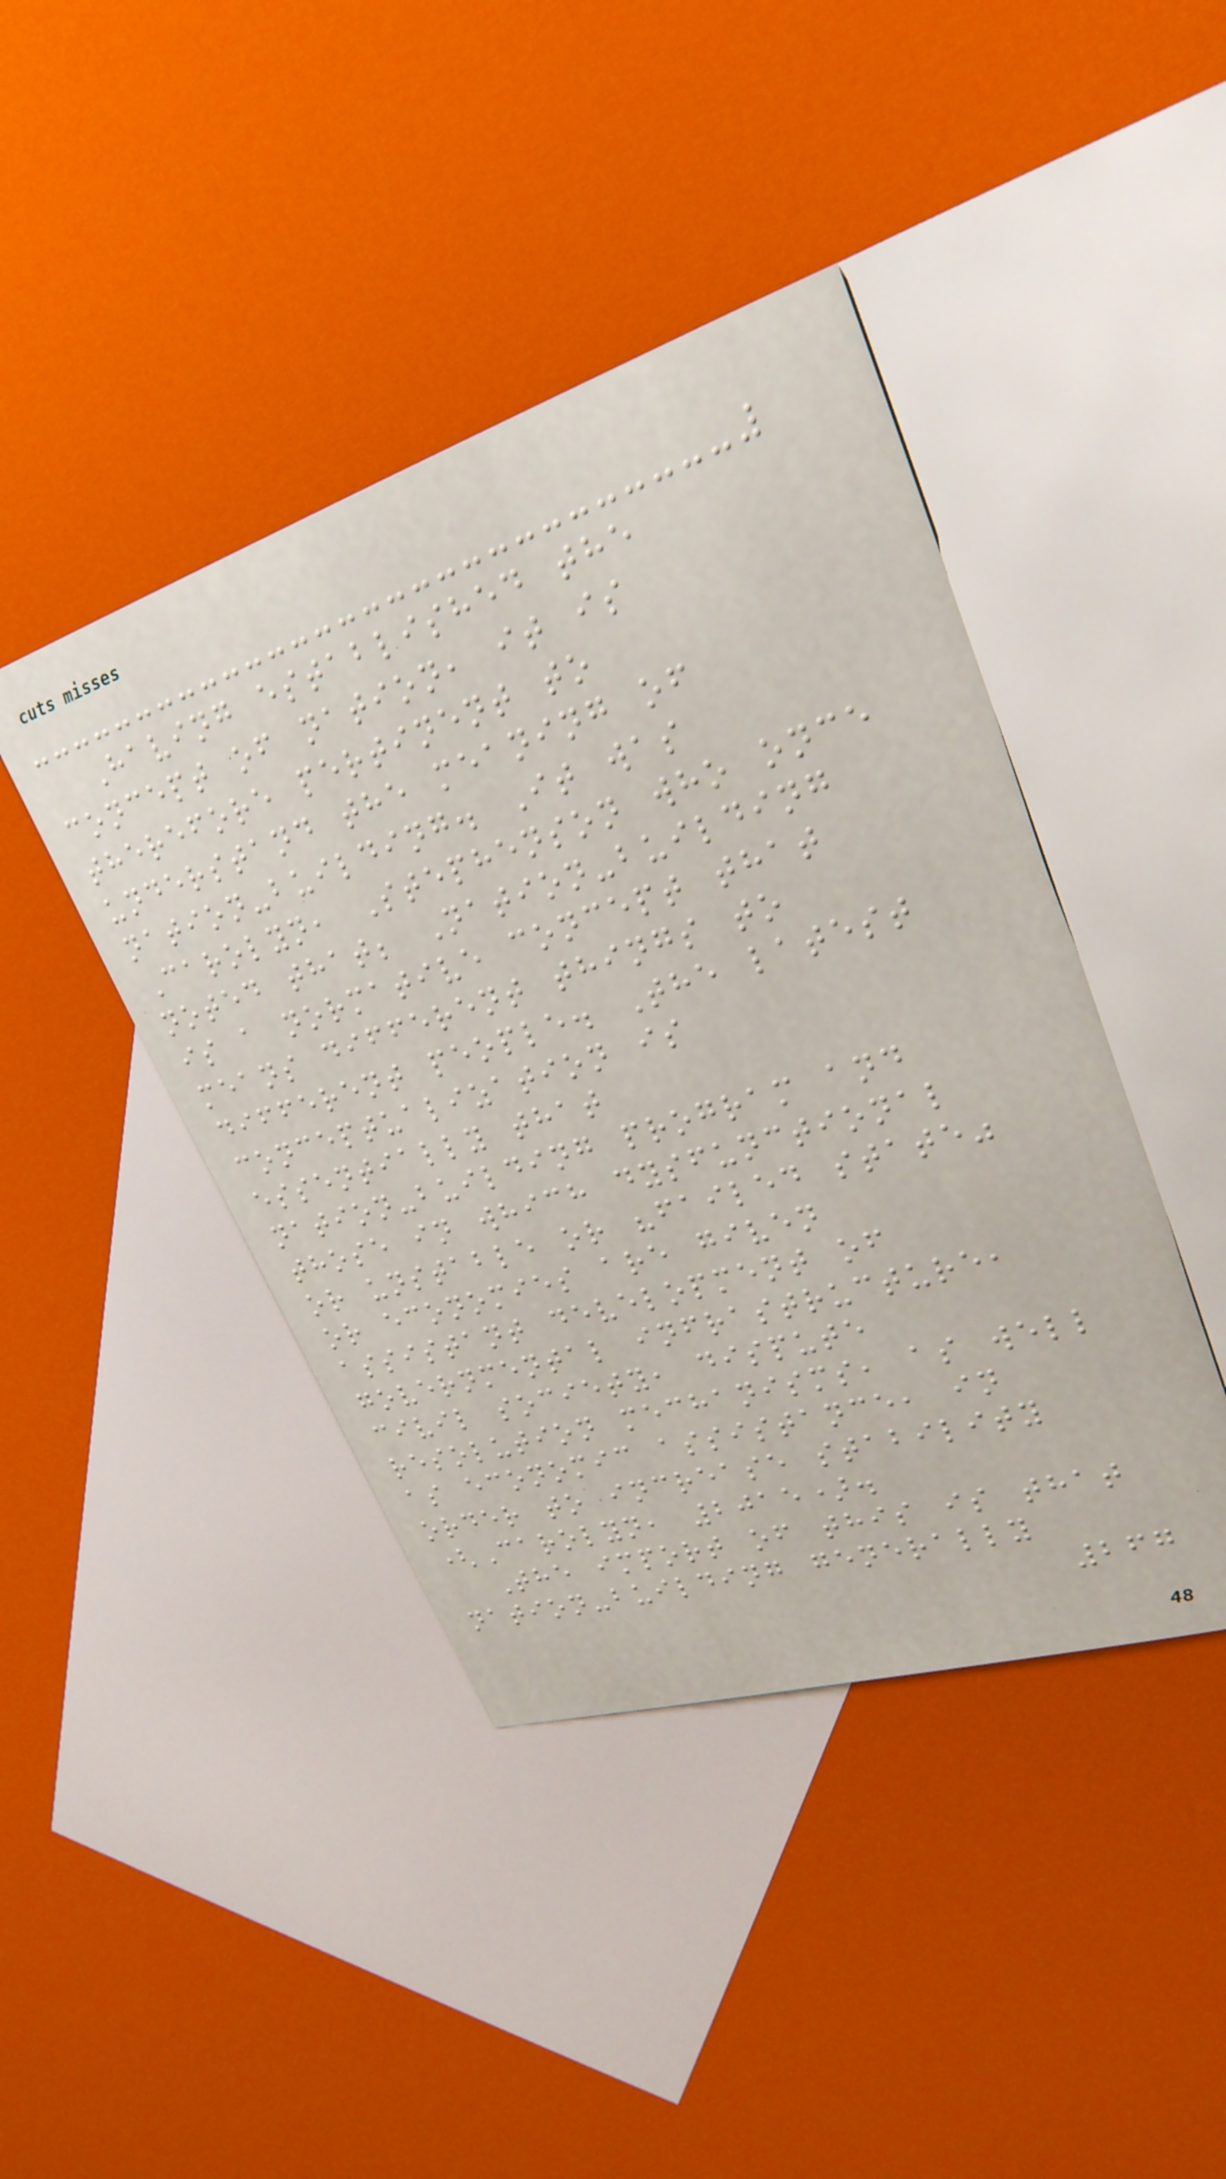Having established the
concept of nation, it is
therefore pertinent to
understand the meaning of
nation-building. It was
Carolyn, Stephenson who once
noted that; Nation-building
is a normative concept that
means different things to
different people. The latest
conceptualization is
essentially that
nation-building program and
those in which dysfunctional
or unstable or "failed state"
or economies are given
assistant development of
governmental infrastructure,
civil society, dispute
resolution mechanisms, as well
as economic assistance, in
order to increase stability
(Carolyn, 2015).
The import of this is that
nation-building generally
267
